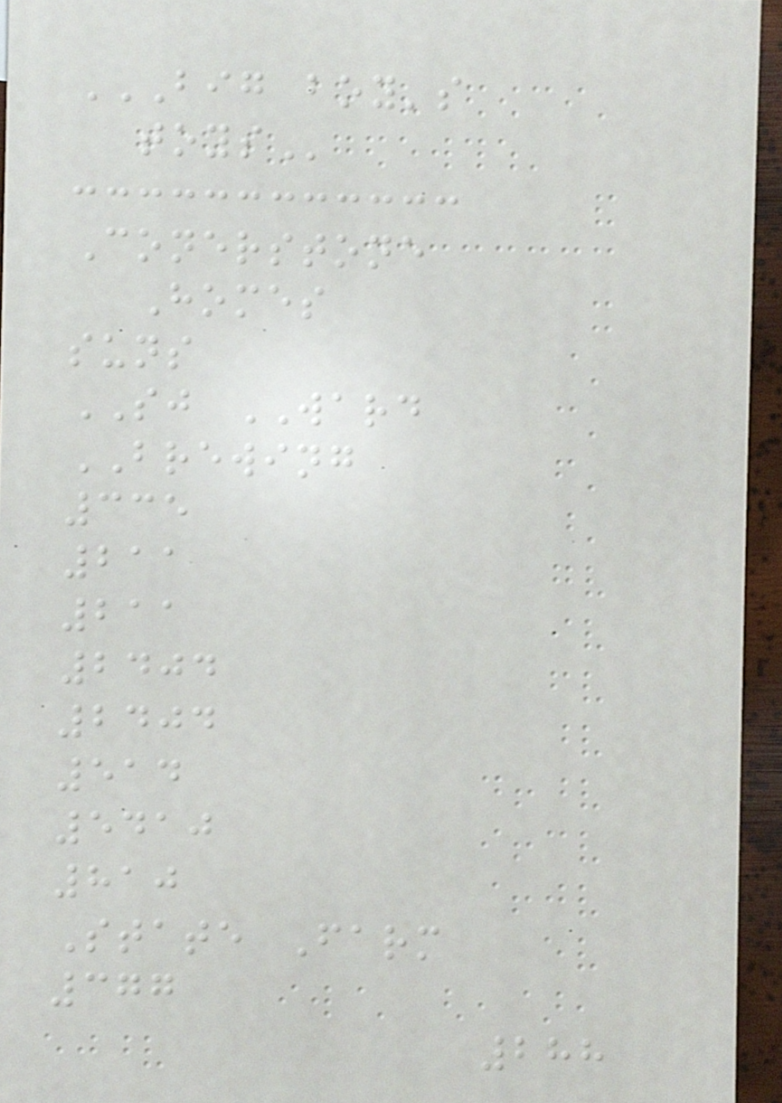BIG BOY'S
TOYS
Conerstone
Homes
suns
SJ WARD
BREWING
335
211
211
2404
2404
514
5410
810
State Farm
377
288
